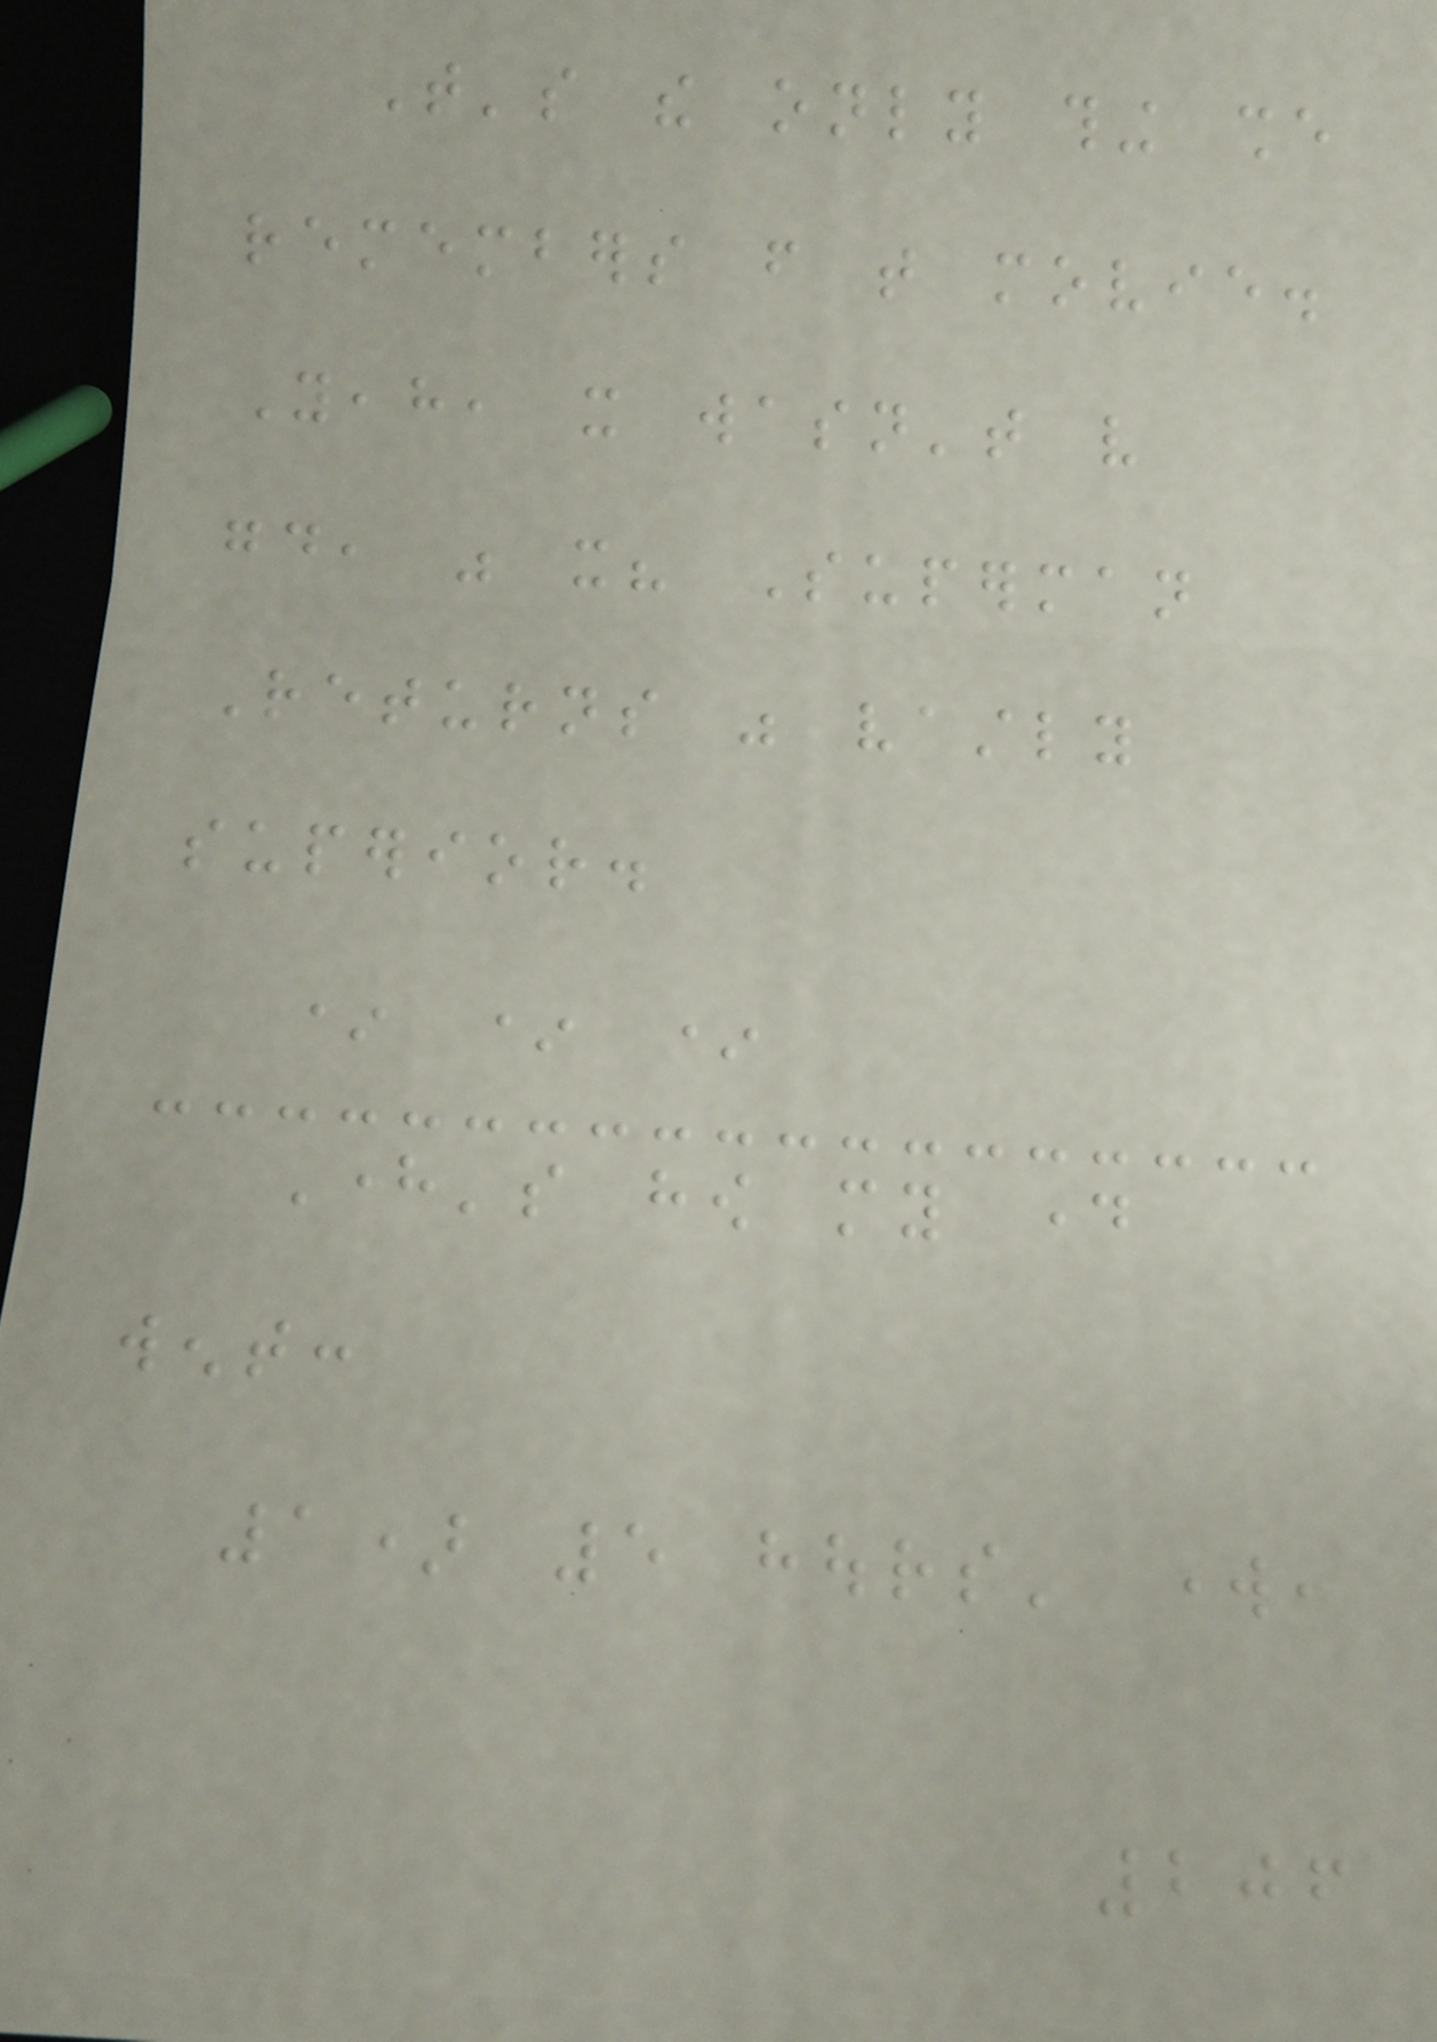That's the only thing she
remembers from that movie.
Yeah, it wasn't very
good, was it? Superman
Returns was vastly
superior.
* * *
Here's how my day
went:
1) 5 hours' work,
206
